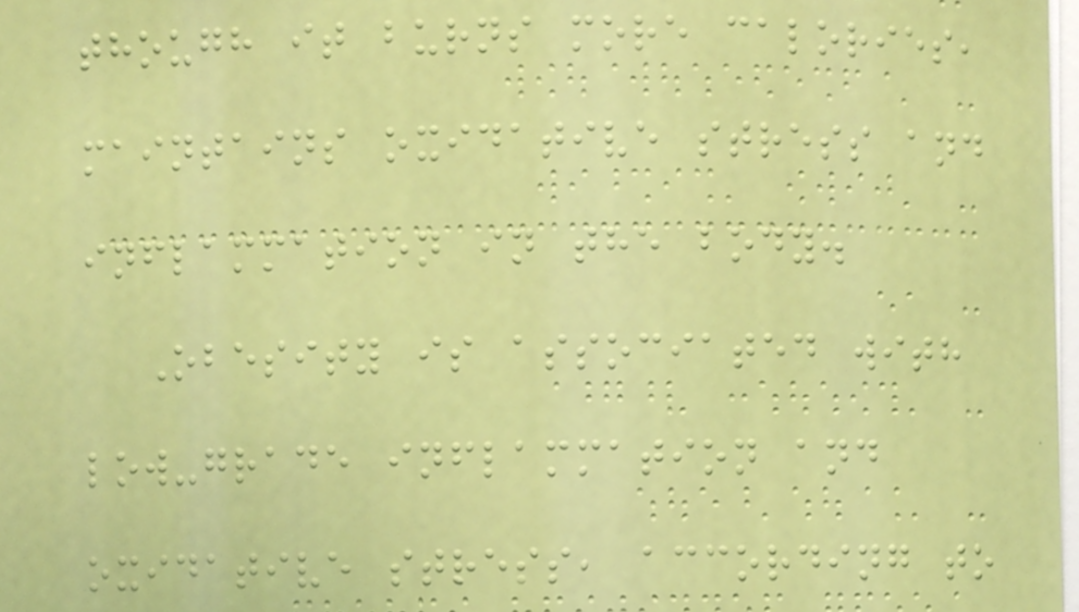though it burns more calories,
maintains oxidative stress and
inflammation in the body.
Obesity is associated with
low-grade inflammation and
oxidative stress, according to
